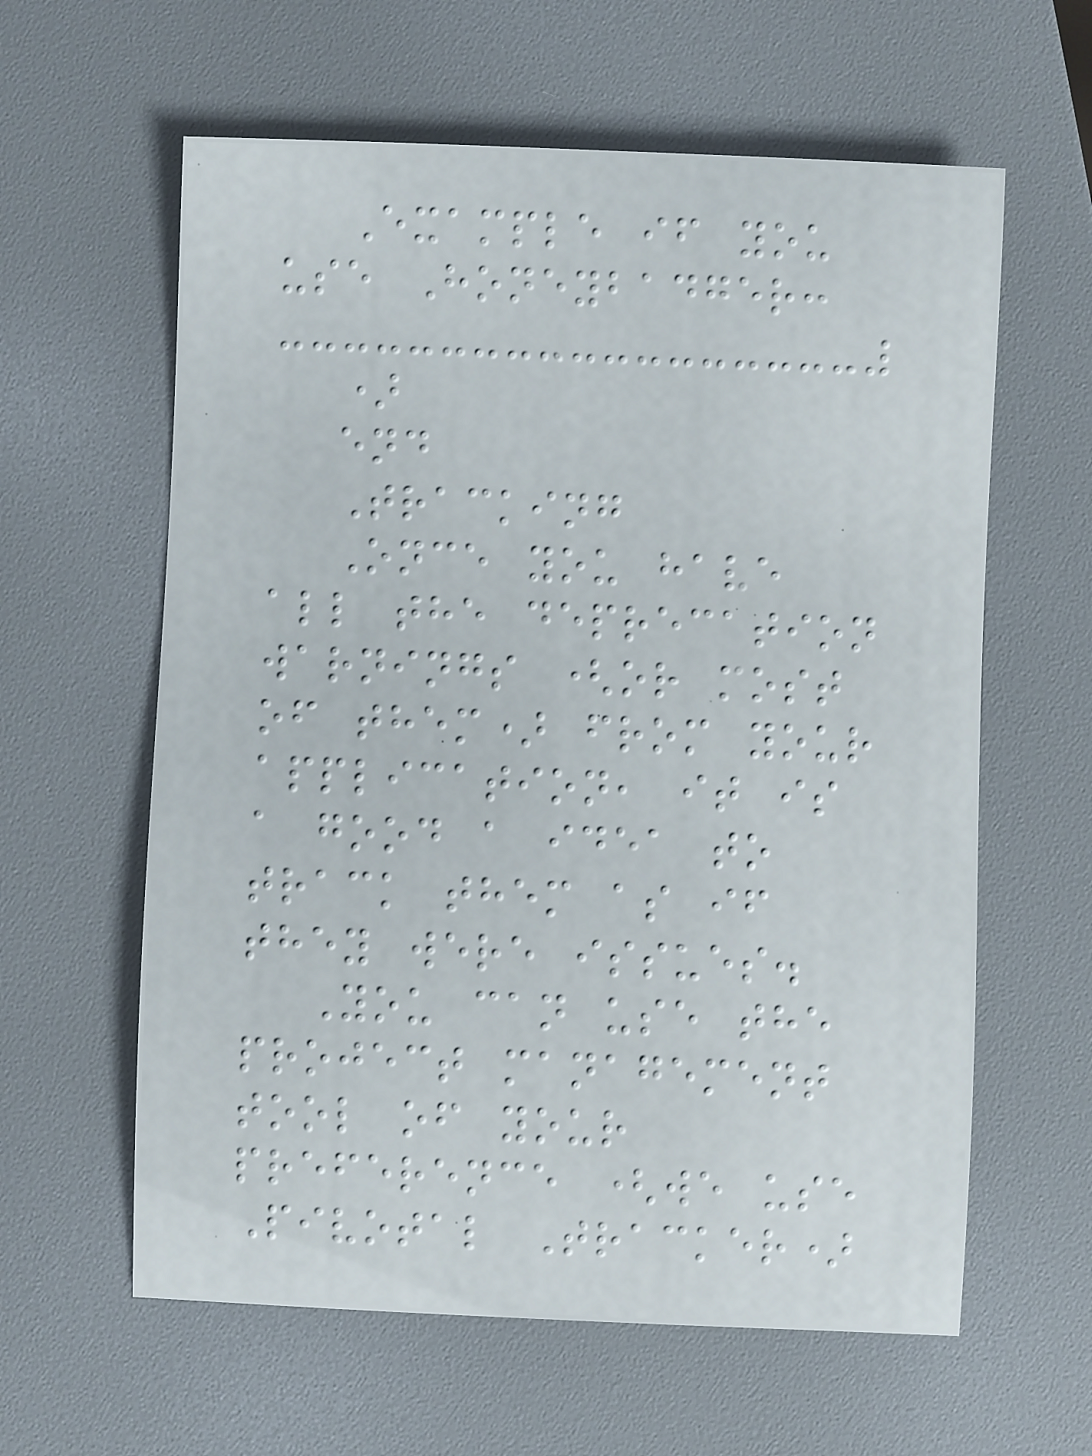Example if you
use Honeybadger:
)
end
Tracking
Once you have
all the deprecation
warnings (or most
of them) from your
application, it is
a good a idea to
track them as if
they were issues.
You can use the
project management
tool of your
preference (we use
Pivotal Tracker)
